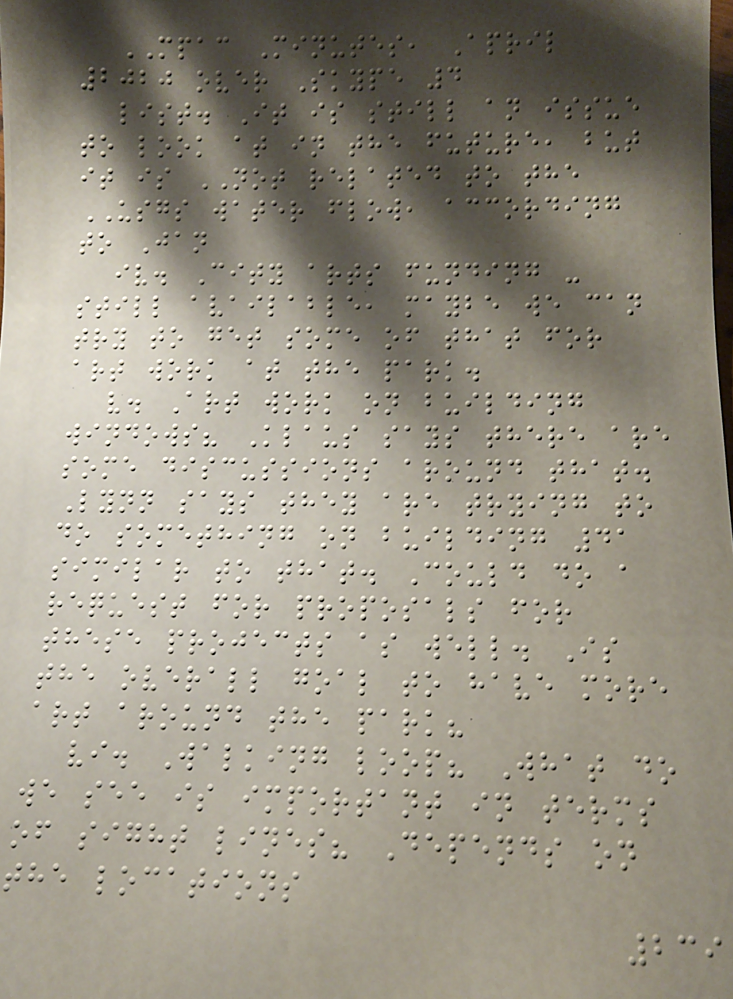MPAC Minutes, April
2020 over Skype 4
list. It is still an issue
to look at in the future, but
it is NOT related to the
USGS water flow, according
to Jan
iv. City arts funding -
still available, maybe we can
try to get some of that for
art work at the park.
v. Art work on building
windows? Klaus says there are
some discussions around that.
Lynn says they are trying to
do something on building 41
similar to that. Could do a
request for proposals for
these projects as well. Is
the overall goal to have more
art around the park?
vi. Walking loop? What do
we see is important in terms
of sight lines? Depends on
the locations
239
